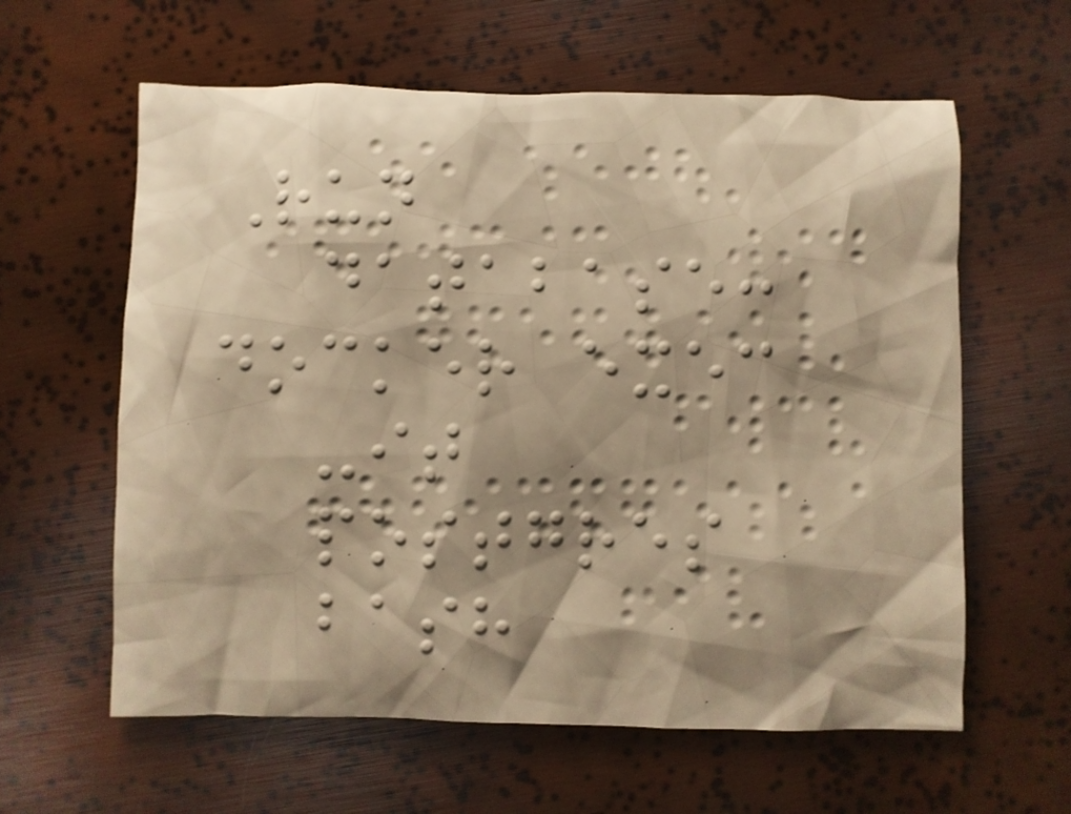Run
database:
docker exec
-it
postgres
bash
